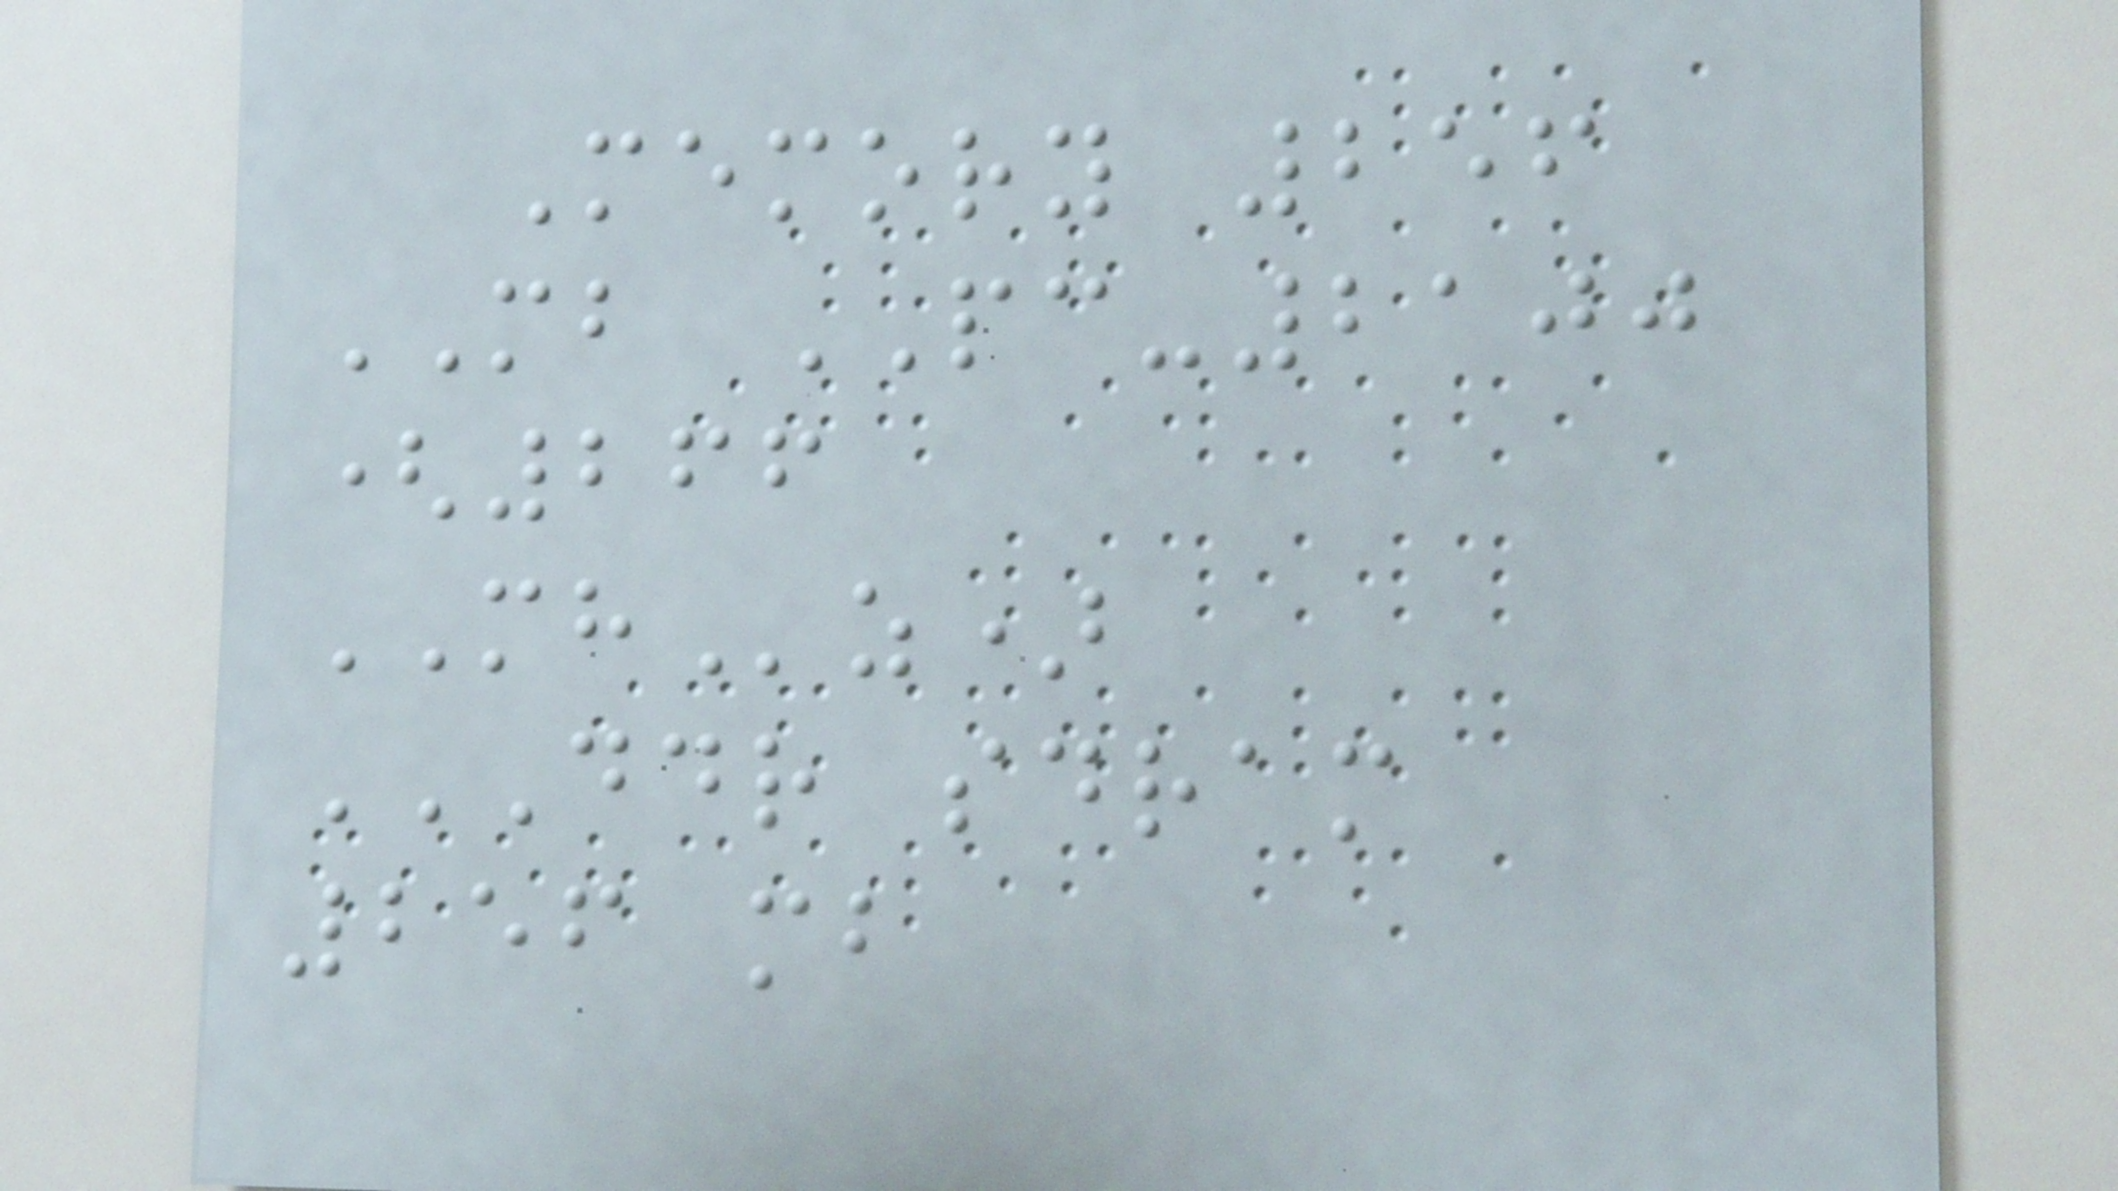Memory 256
MB PC-2100
(266
MHz)
DDR SDRAM
256 MB
